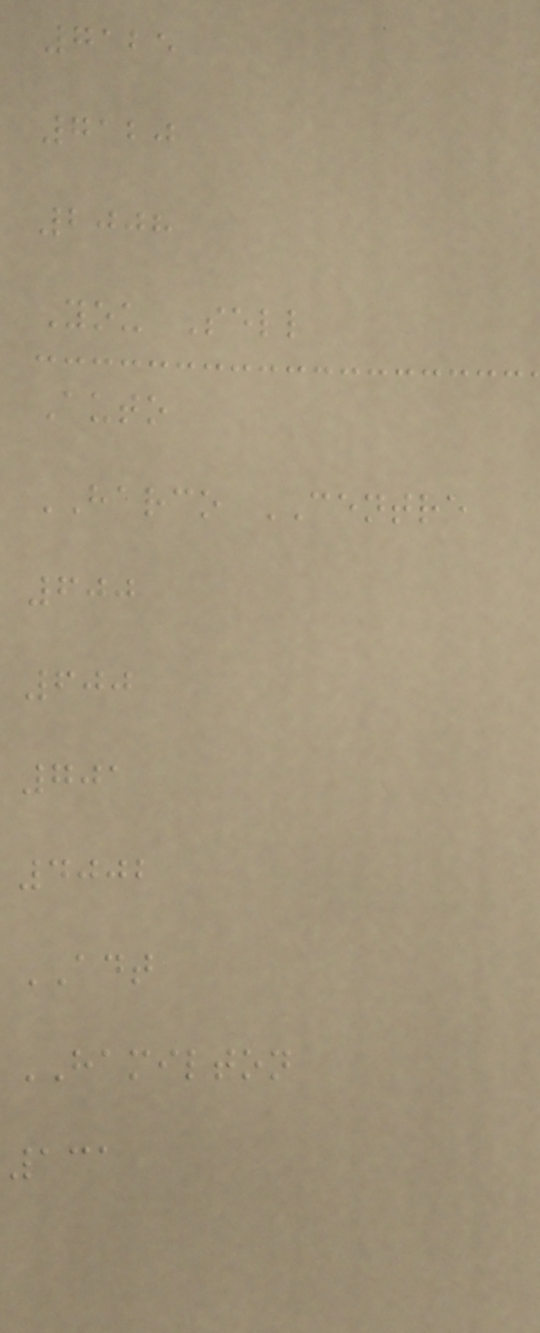7125
7120
2008
You Sell
Auto
HARCO CENTRE
600
600
701
4002
ADT
HAMILTON
131
